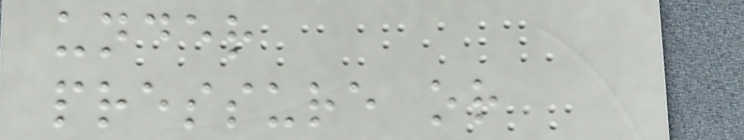under
pressure or
